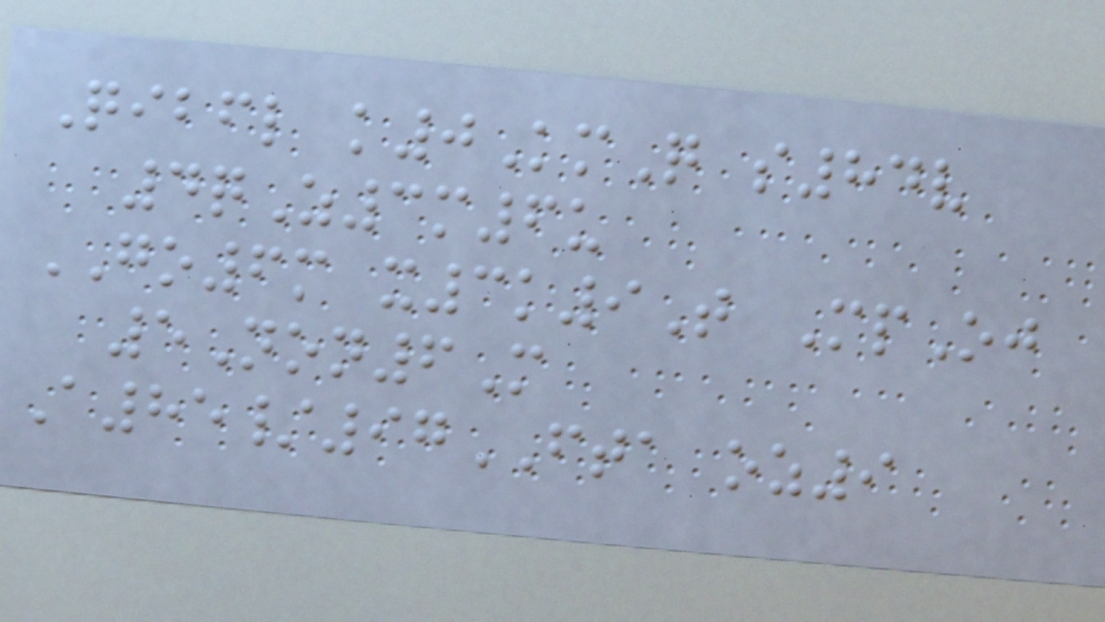Qibfl k0KmQ s84v
4qZ3m6u
GO6m x3k9T MpOj
5Non6M
A85/97FTA oz9
